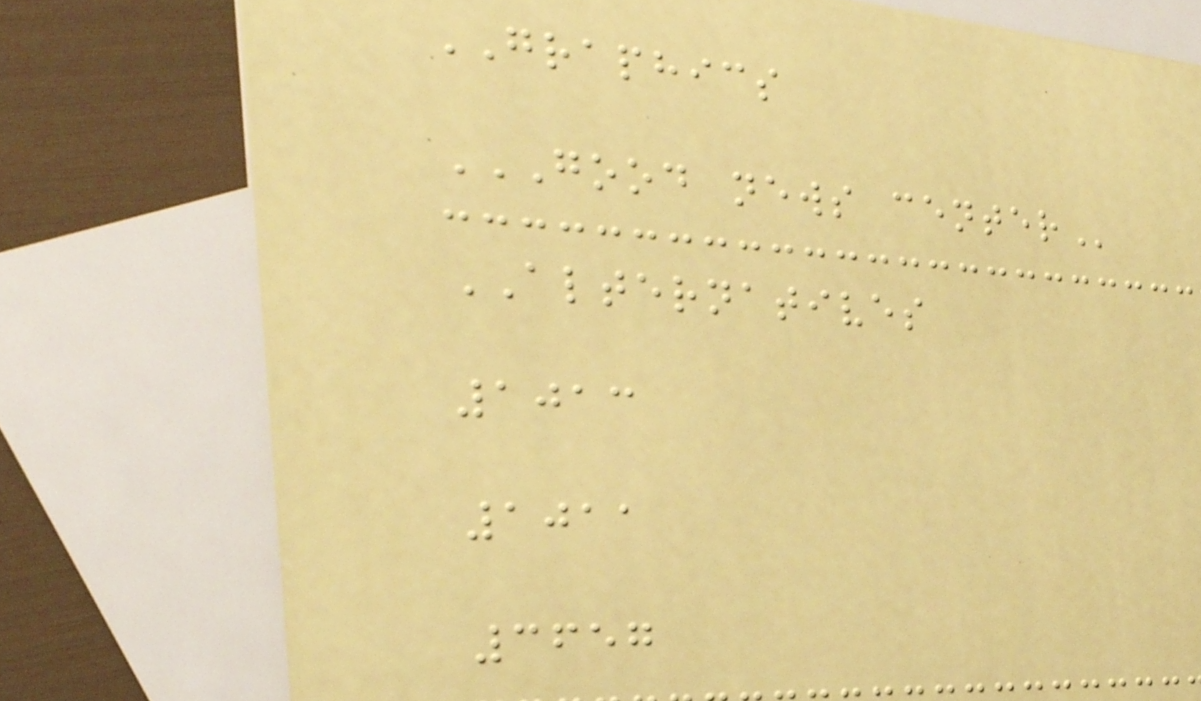GRAPHICS
GOOD NEWS CENTER
ALTERNATIVES
1013
1011
3657
